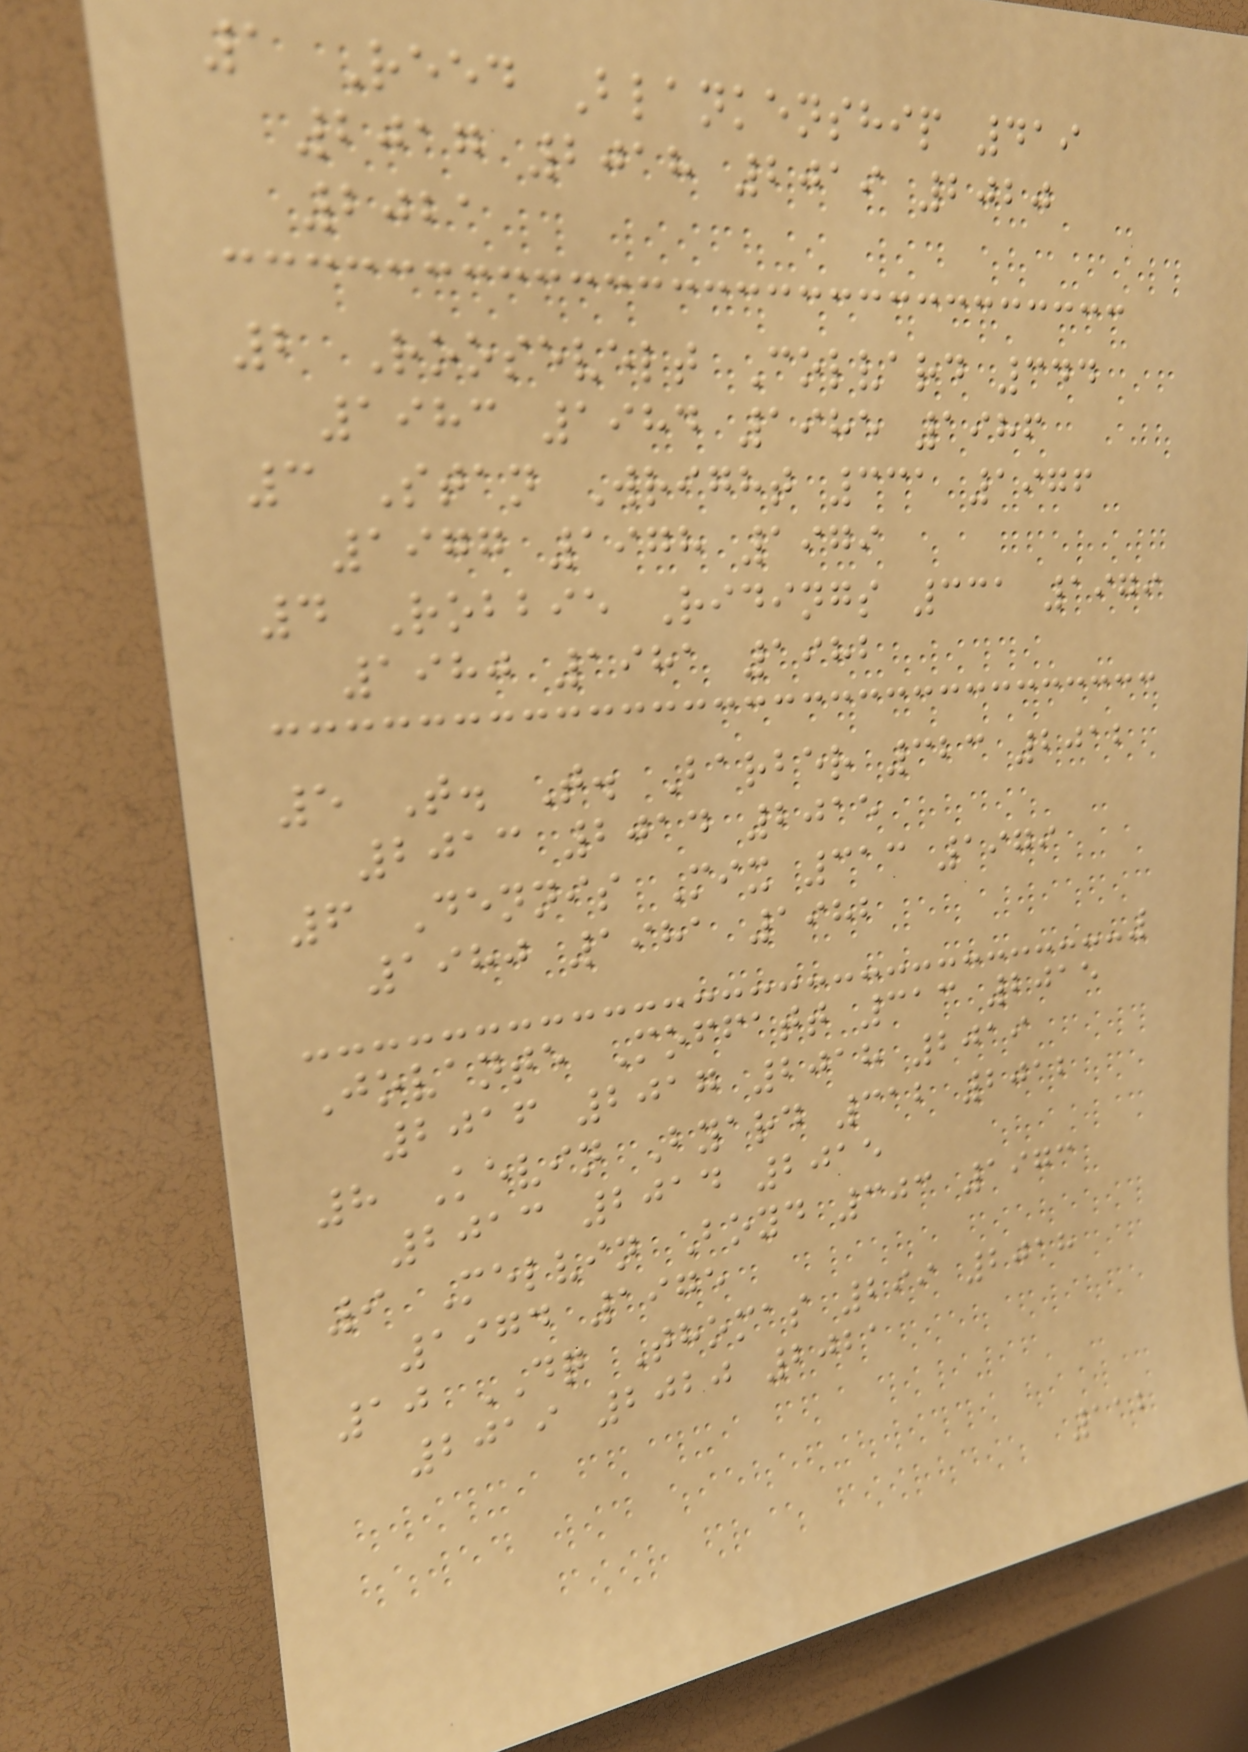1 Reed Blankenship 419
2017 2018 2019 2020
2021
2 Roosevelt Colvard 344
1983 1984 1985 1986
3 Stan Wright 331 1976
1977 1978 1979
4 Robbie Ridings 331 1979
1980 1981 1982
5 T. T. Barber 323 2012
2013 2014 2015
6 Dennis Mix 313 1979
1980 1981 1982
Jovante Moffatt 313 2015
2016 2017 2018 2019
8 Kevin Byard 312 2012
2013 2014 2015
9 Melvin Boyd 303 1973
1974 1975
10 DQ Thomas 299 2018
2019 2020 2021
112
